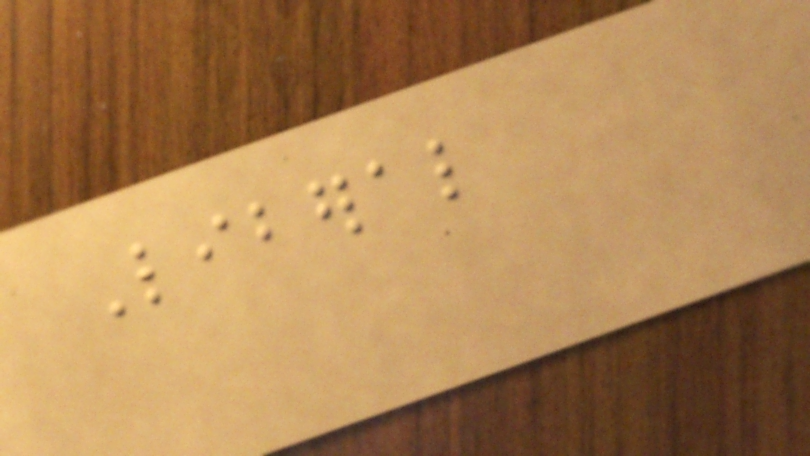Liberal
